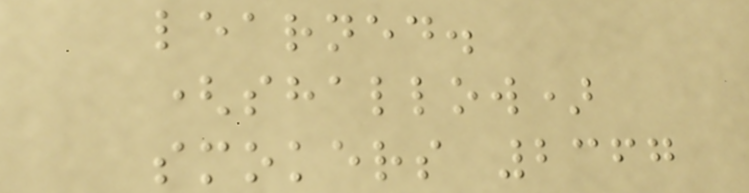learned.
(shallow)
smokers 2367
